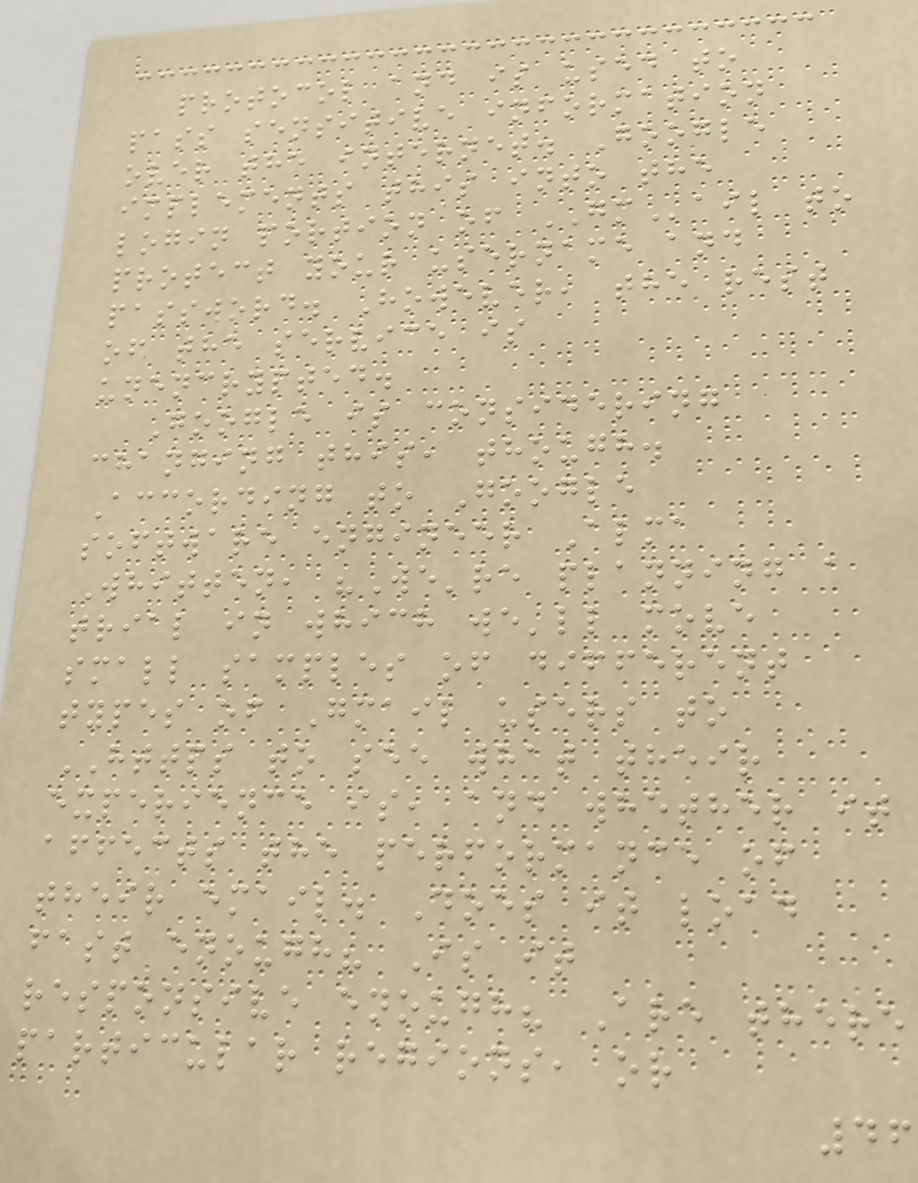protocol and is used to
pass sensitive information
over the internet. Google
implements this into the
login portion of GMail to
protect your username and
password. However, the rest
of the service is
unencrypted.
Google is considering
changing this, though.
According to Google
software engineer Alma
Whitten, "We're planning a
trial in which we'll move
small samples of different
types of Gmail users to
HTTPS to see what their
experience is, and whether it
affects the performance of
their email. Does it load
fast enough? Is it
responsive enough? Are there
particular regions, or
46
